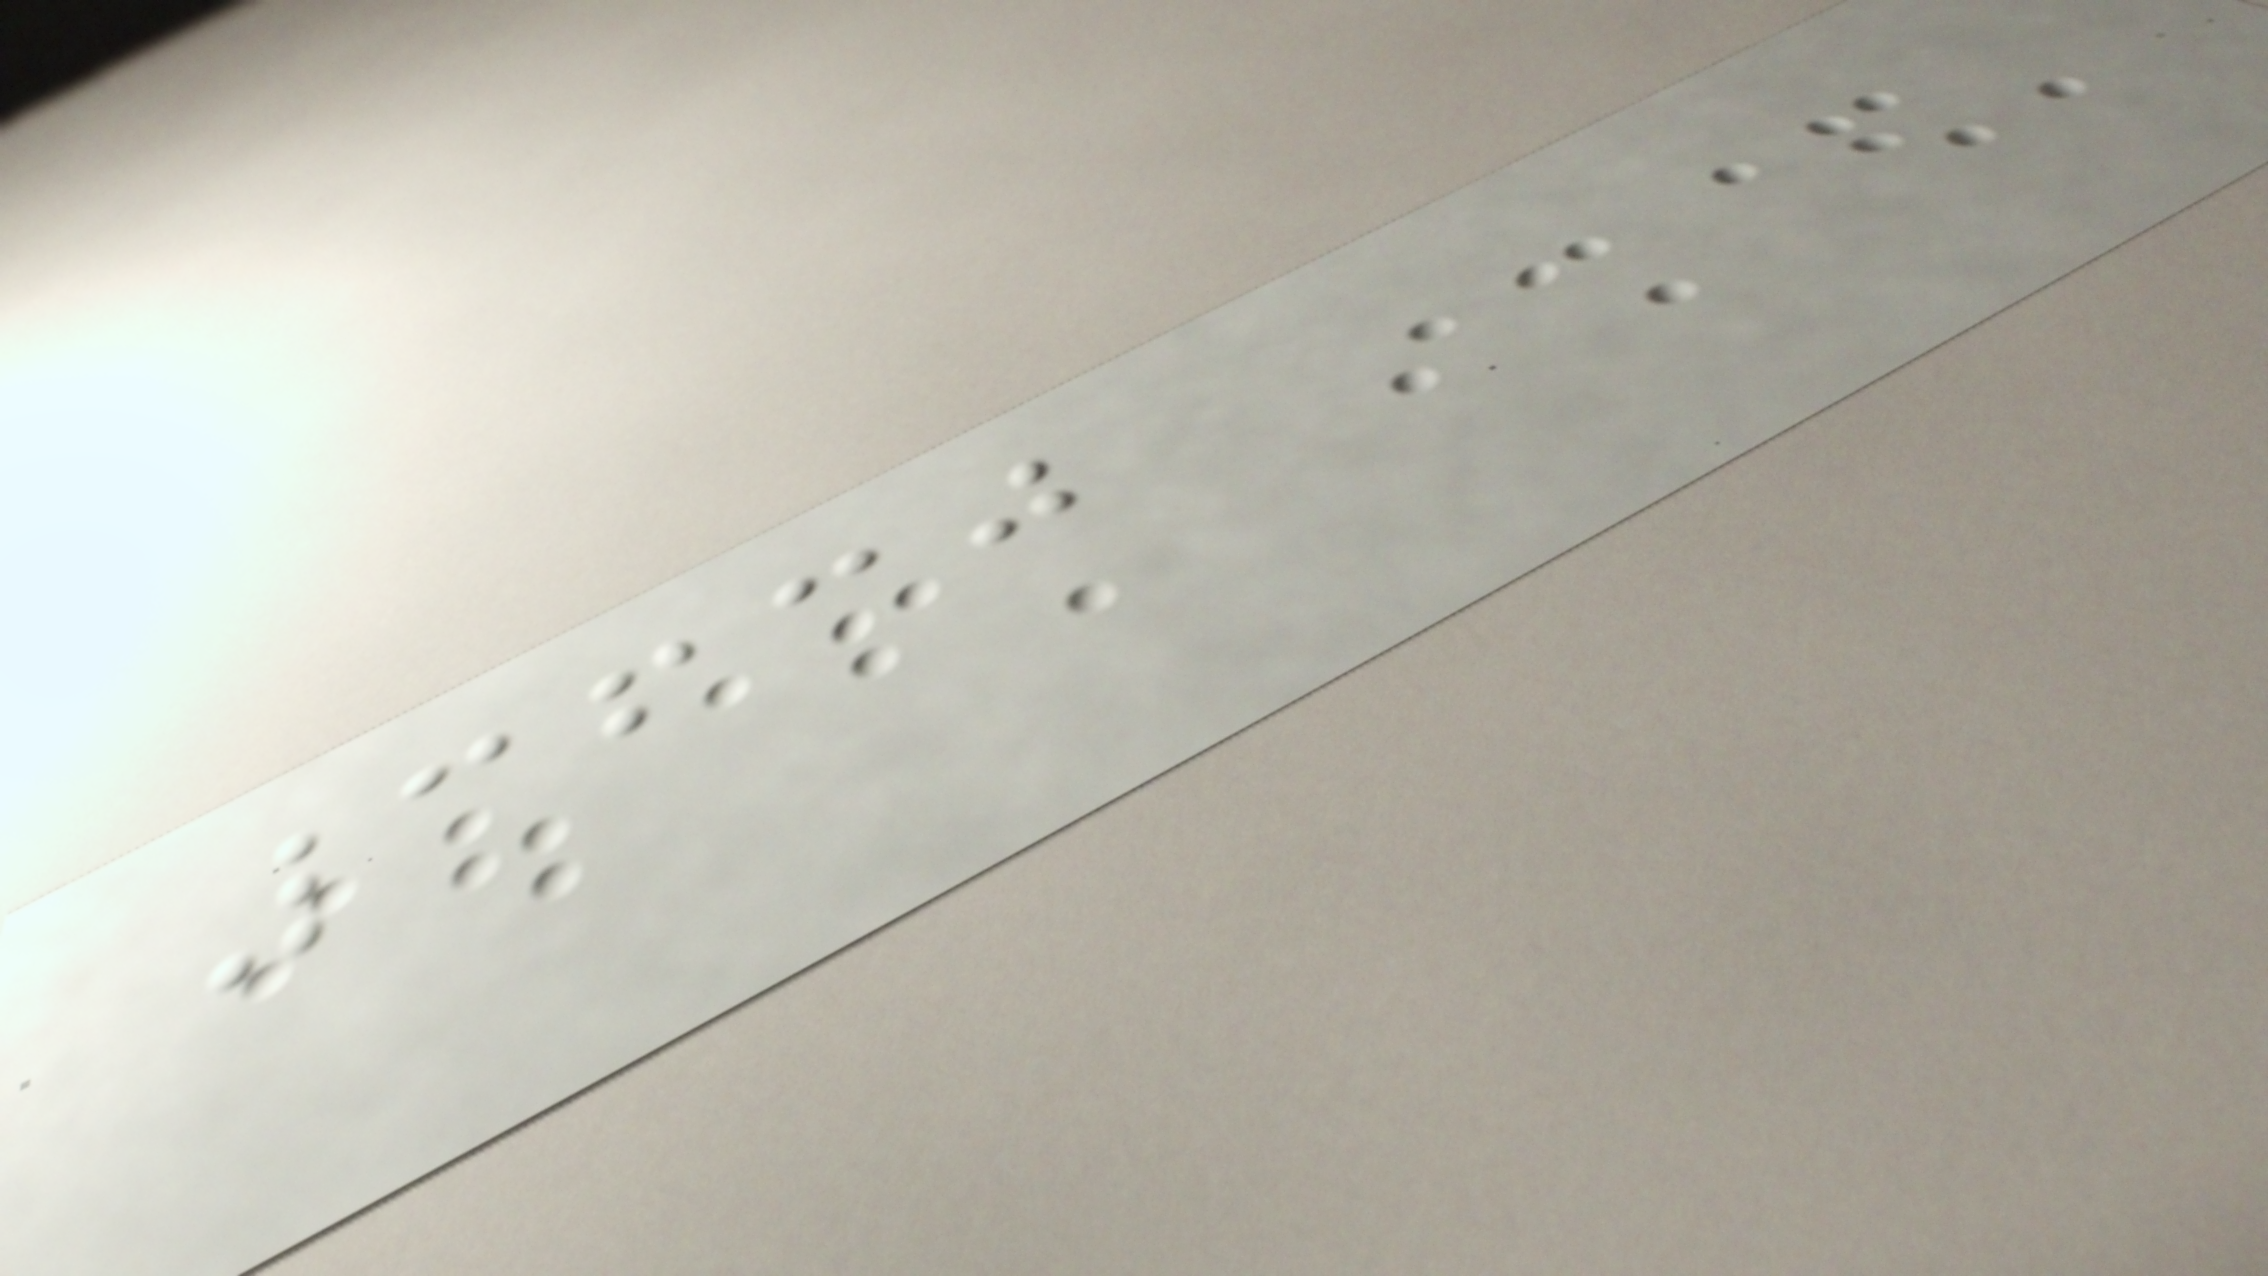3630
